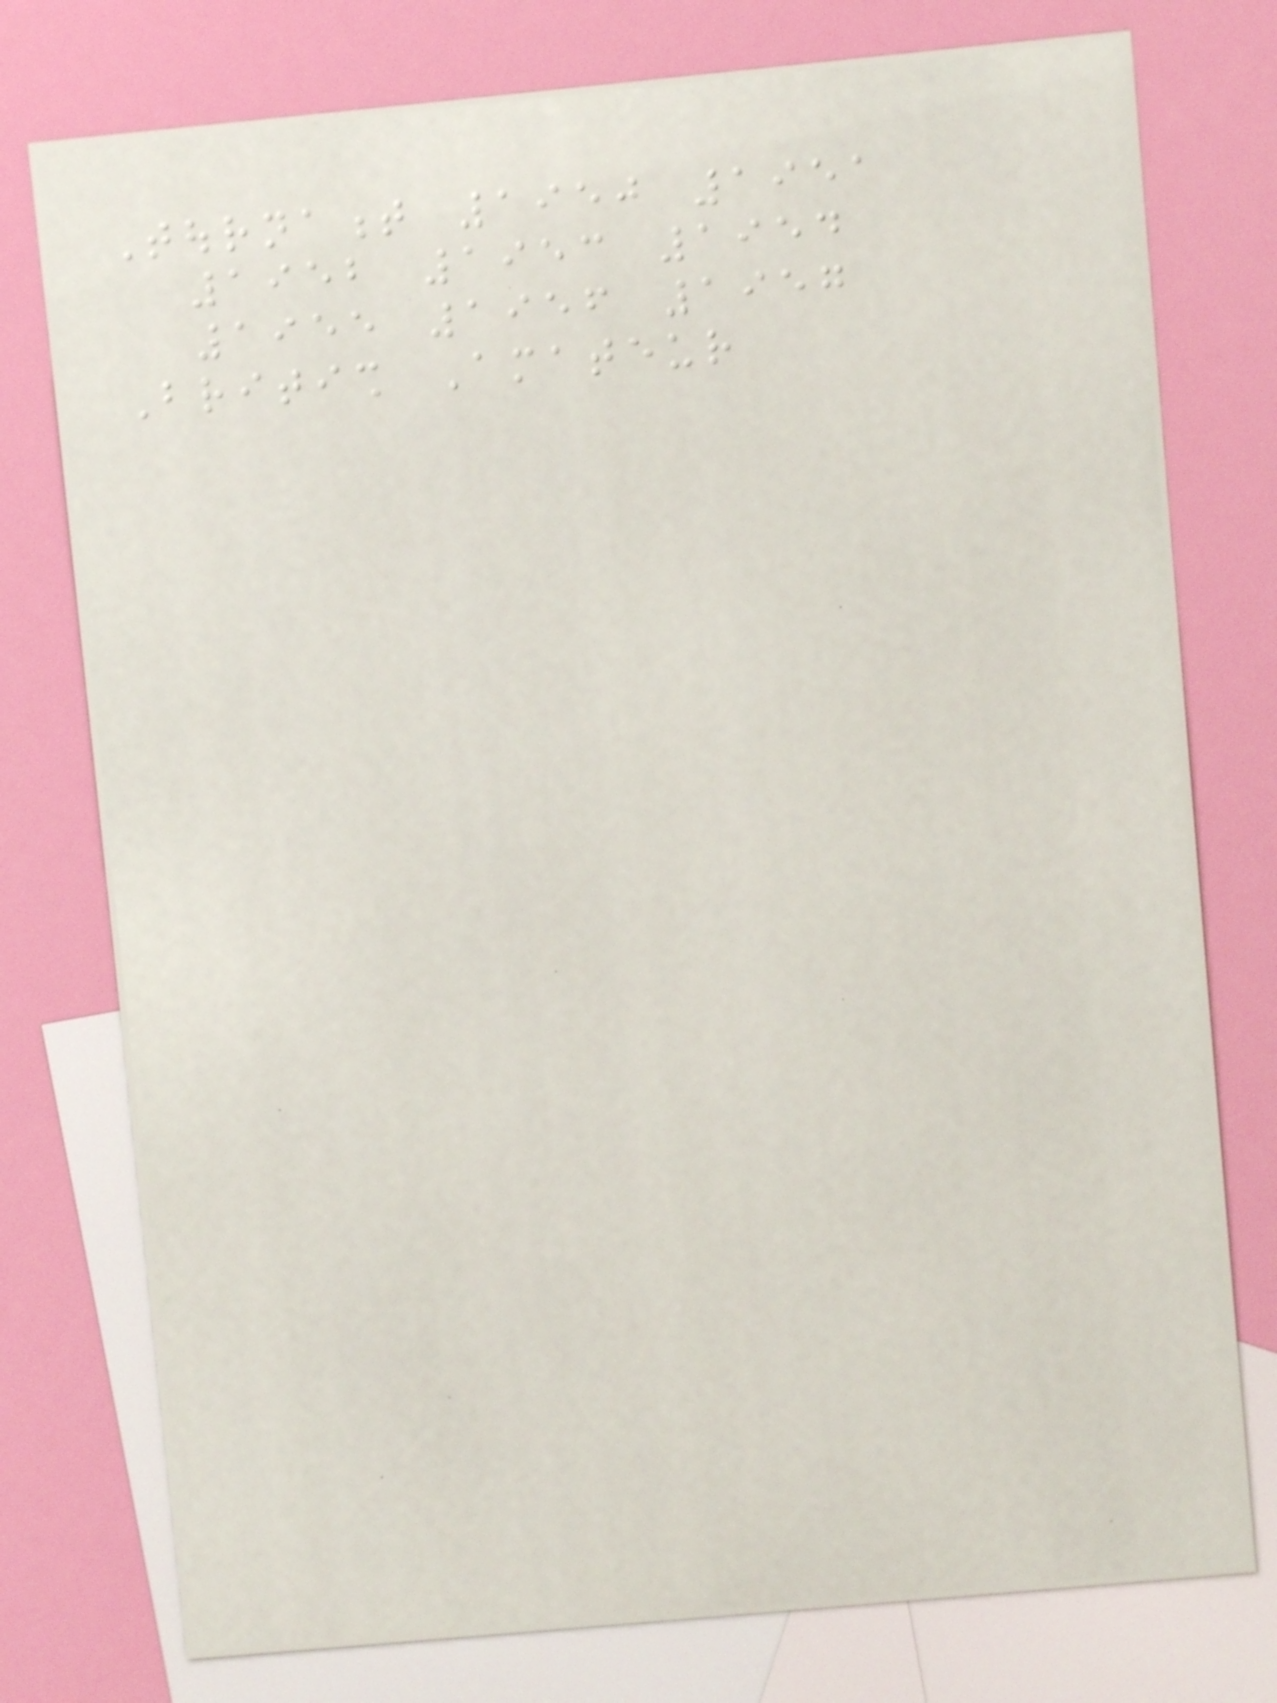Tournament 1950 1951
1952 1953 1954
1955 1956 1957
British Amateur
